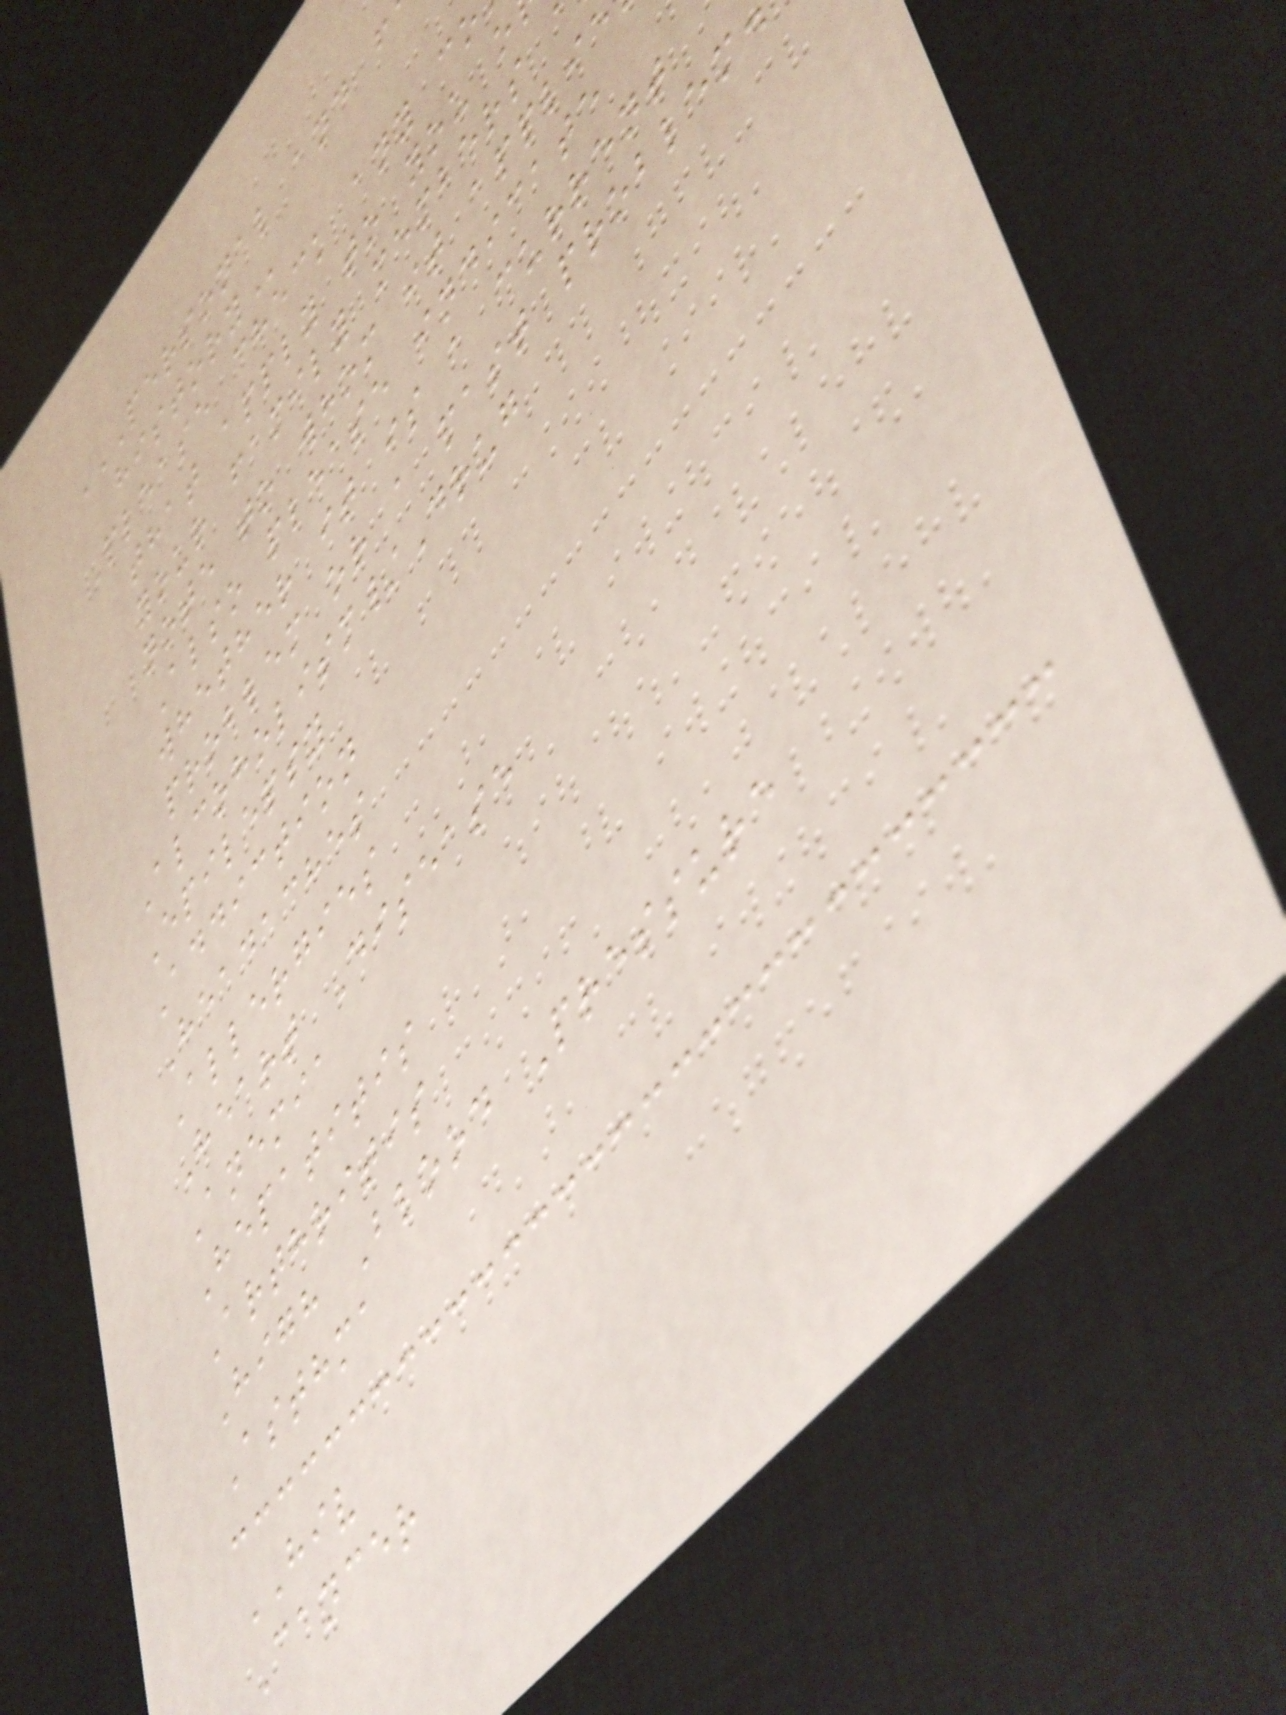Please check any co
that apply to you o
your family members
note to whom it appli
Also please indicate
whether it is a current
problem or a past problem
Alcoholism/Drug
Epilepsy
Addiction
Headaches
Allergies
Heart Disease
Anemia
Hepatitis
Arthritis
High Blood Pressure
Asthma
HIV
Cancer
